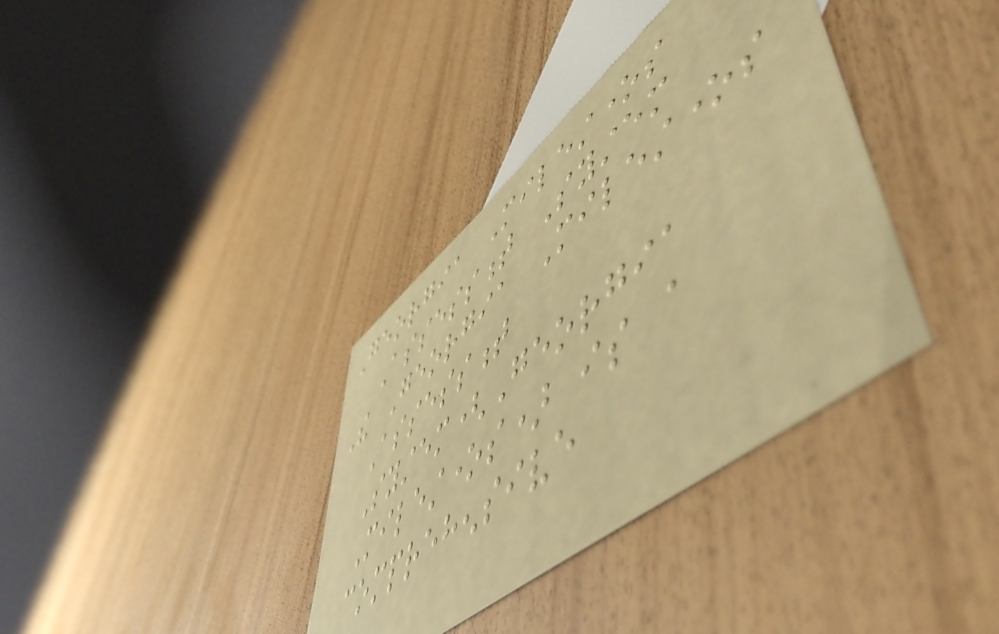Georgia Milestones
Assessment System
The Georgia Milestones
Assessment
System(Georgia
Milestones) is a
comprehensive
